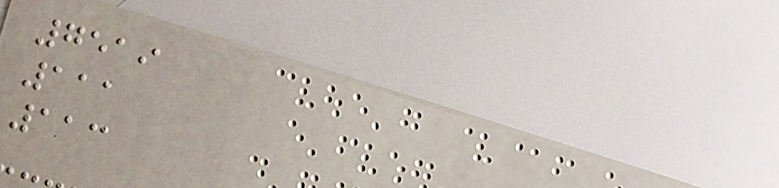7519
111
113
